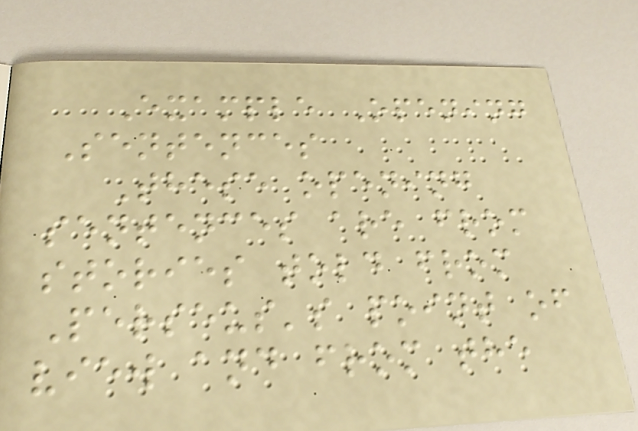Example Opening
Sentences
These opening
sentences are from
stories told from
Perseus's point of
view and from the
